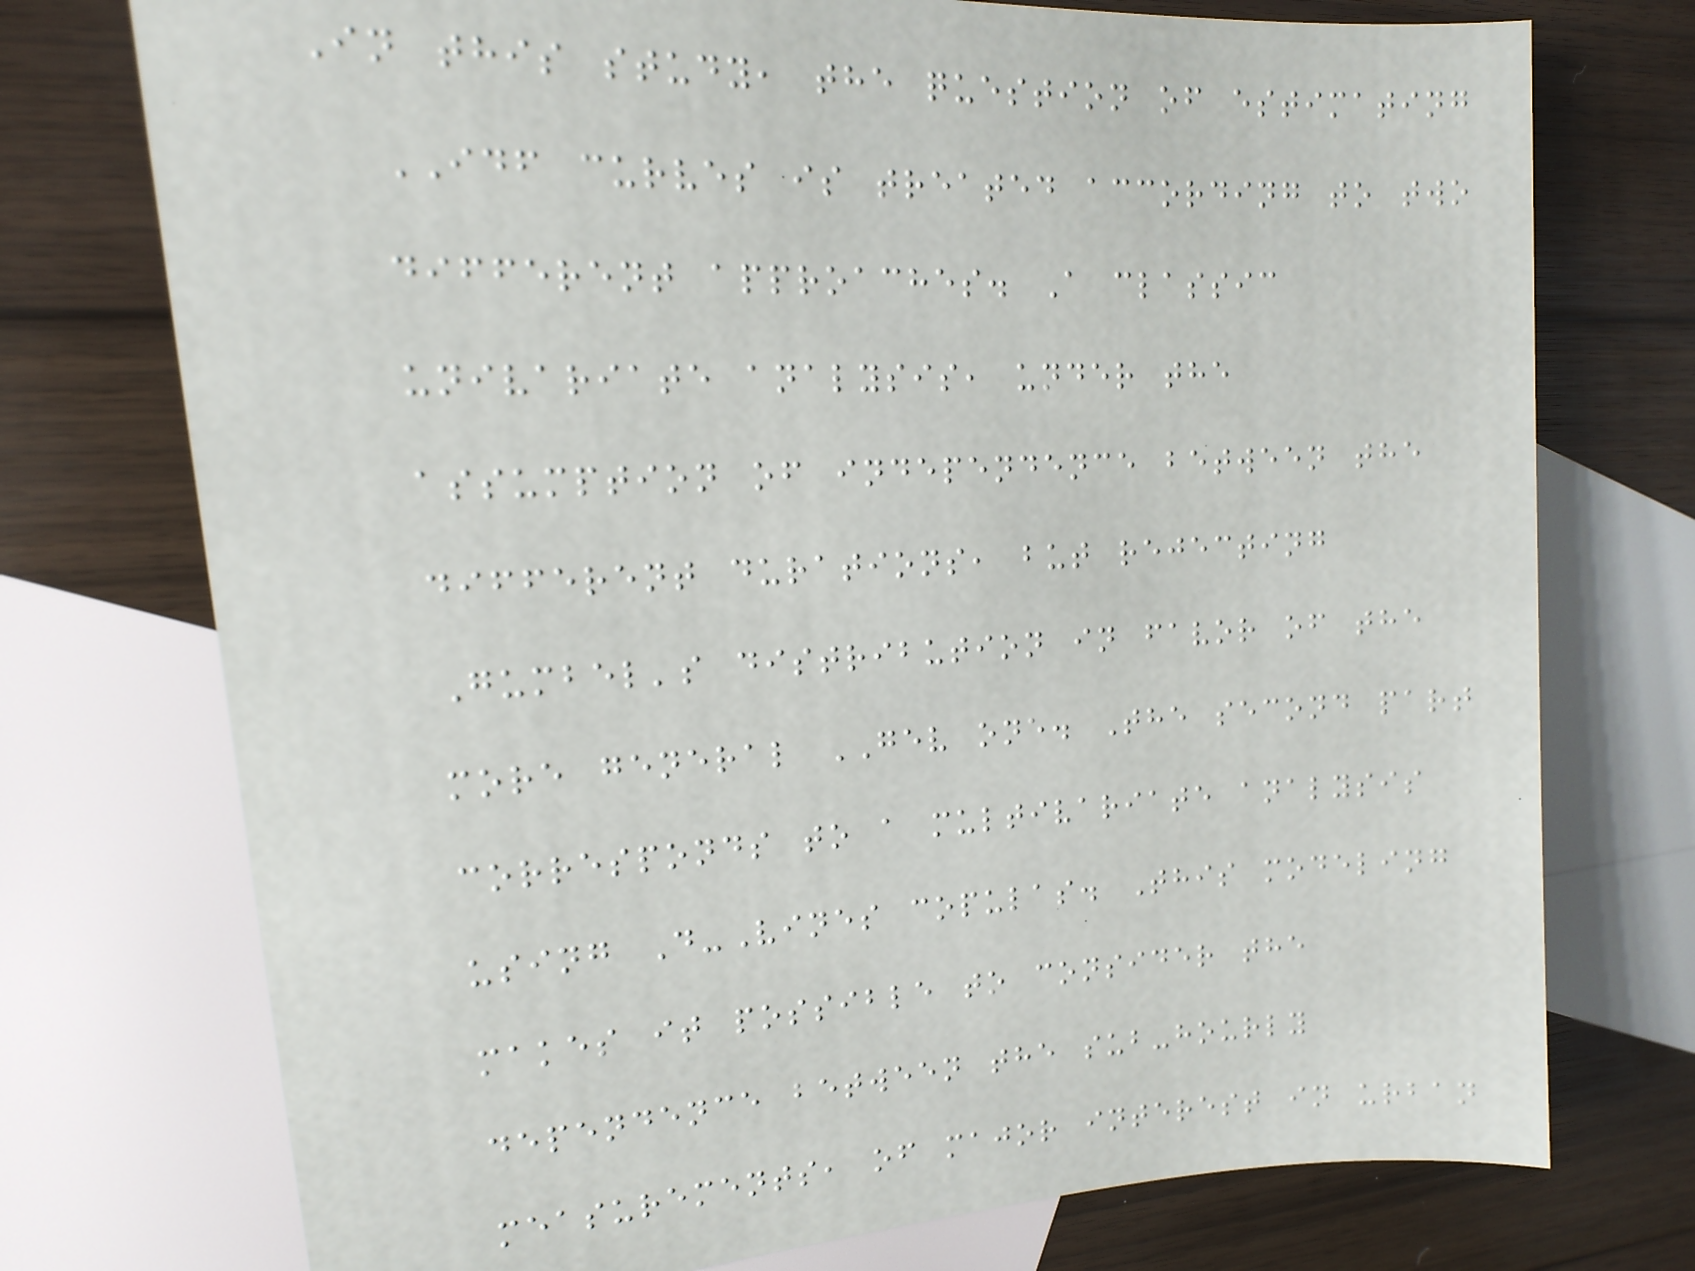In this study, the question of estimating
IDF curves is treated according to two
different approaches. A classic
univariate analysis, under the
assumption of independence between the
different durations, but rejecting
Gumbel's distribution in favor of the
more general GEV one. The second part
corresponds to a multivariate analysis
using D-Vines copulas. This modeling
makes it possible to consider the
dependence between the sub-hourly
measurements, of major interest in urban
